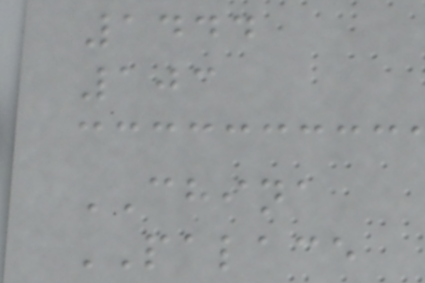1444
103
CHINA
PALACE
